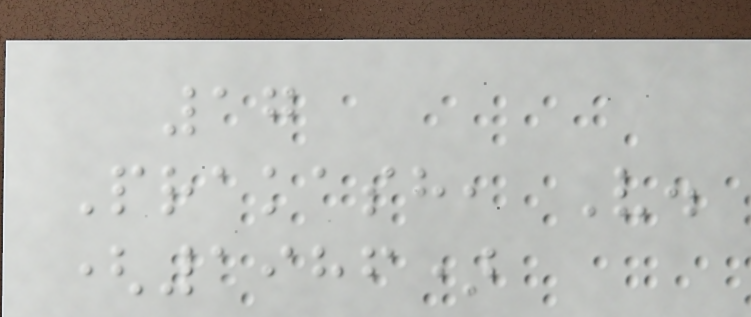17
Prakash, V.
(1986)
